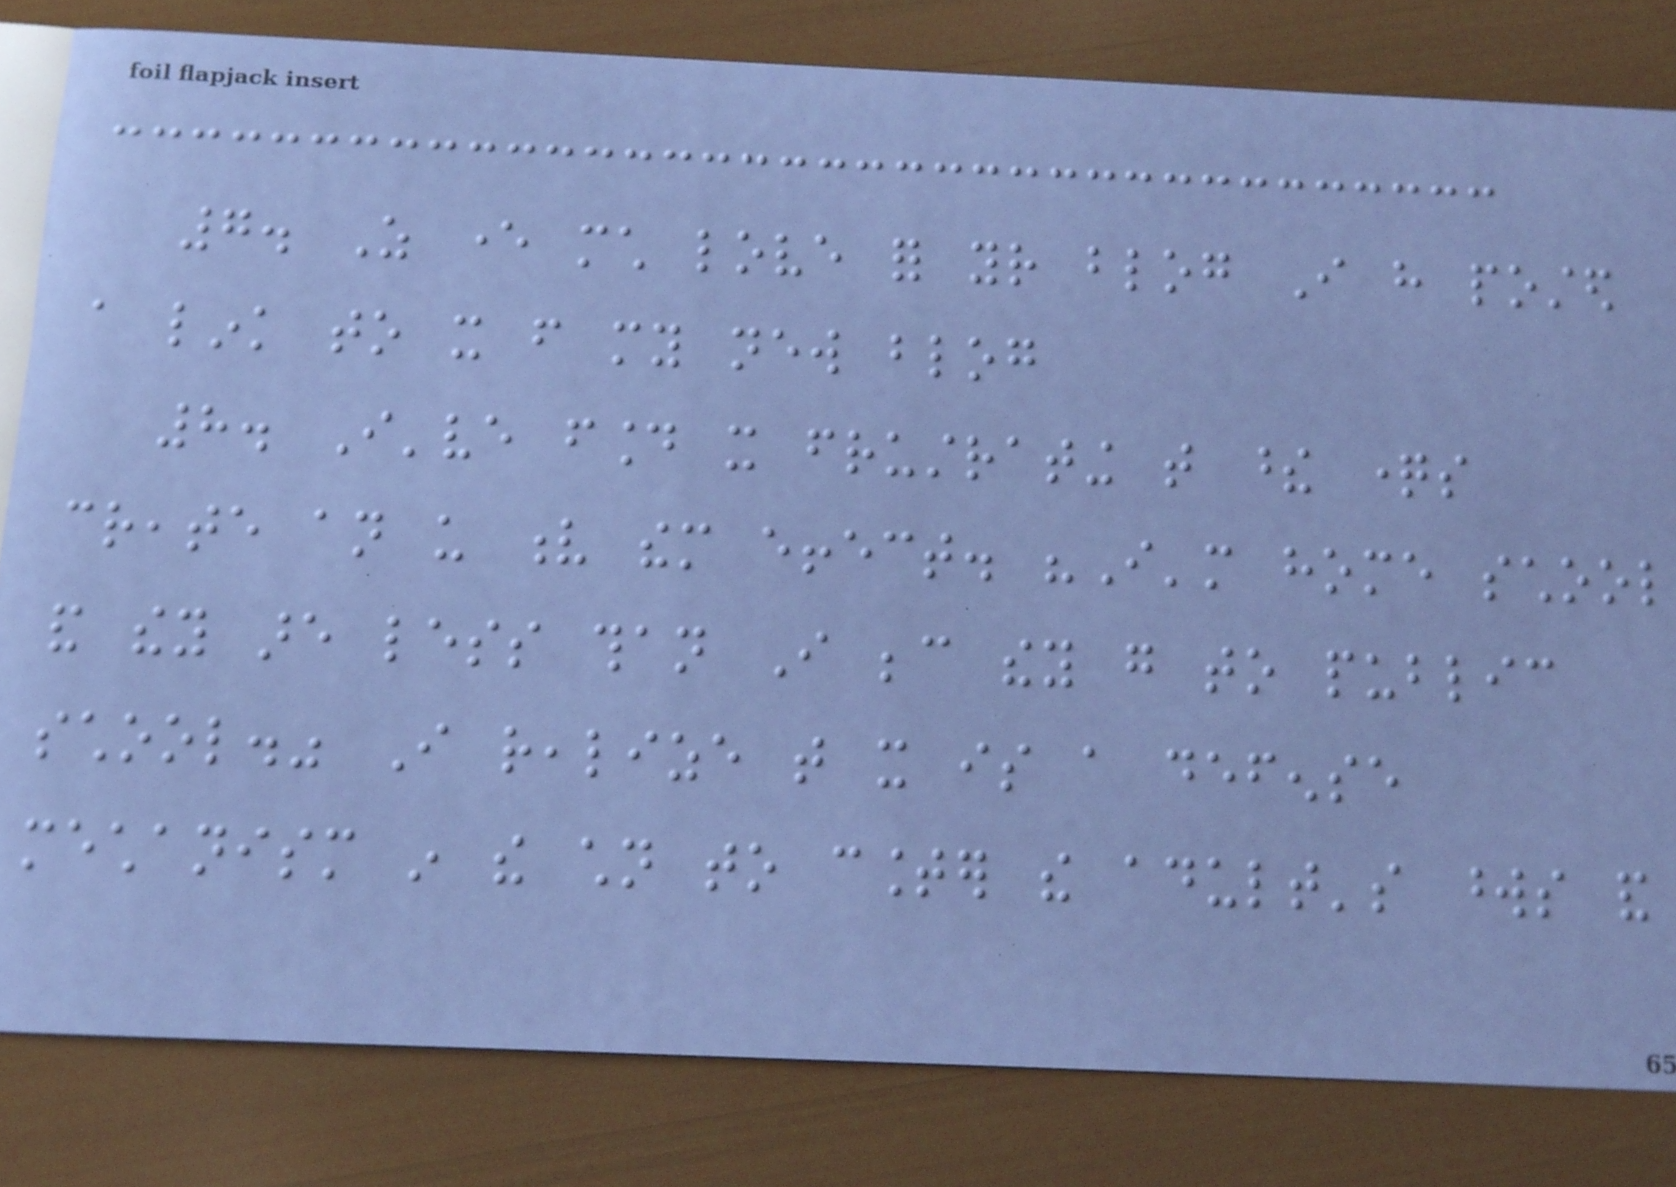7. As ever much love for your blog I have posted
a link to it from my new blog
8. I've found it frustrating that these questions
create an us v them effect. "I'm home school
and they are less than I because they go to public
school." I realize that it is a defense
mechanism in the children to counter the adult's words and
